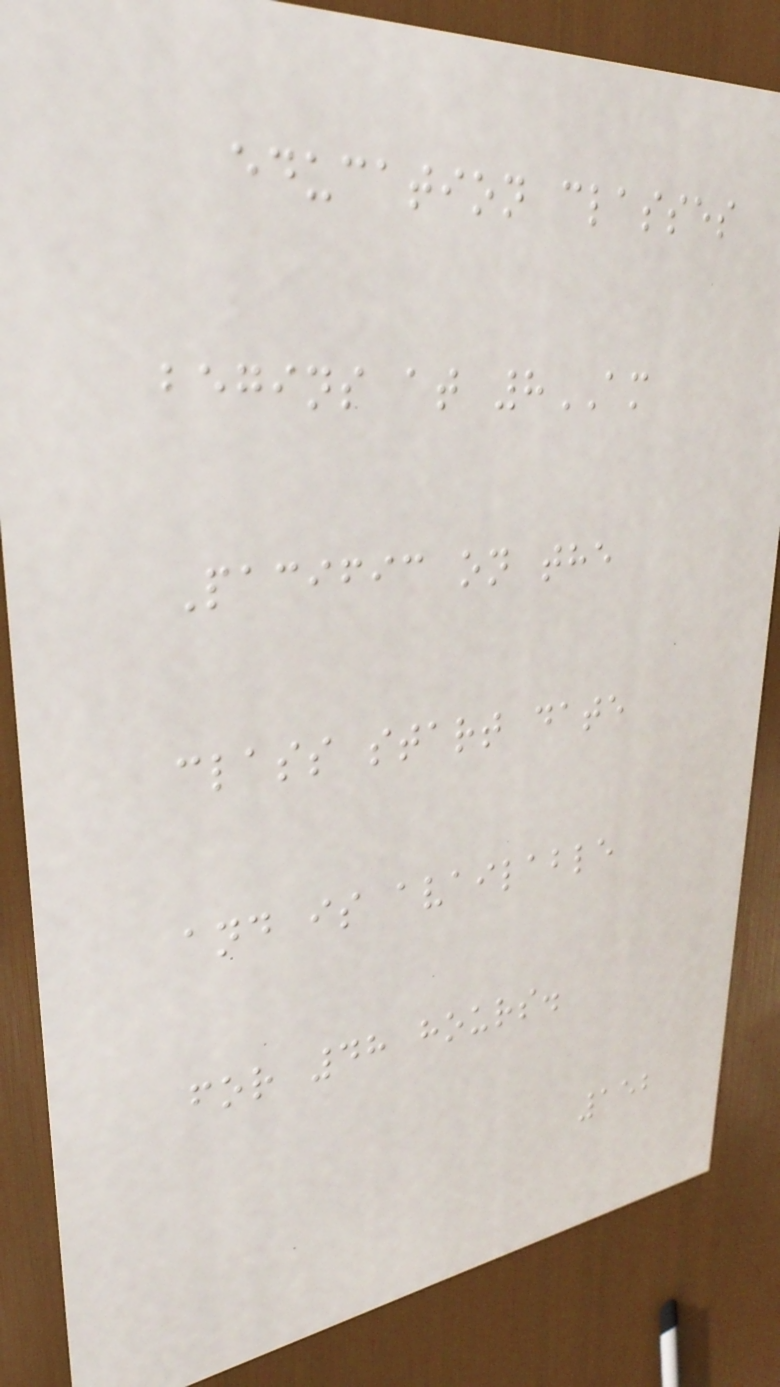education classes
begins at 8AM
Pacific on the
class start date
and is available
for 48 hours.
152
